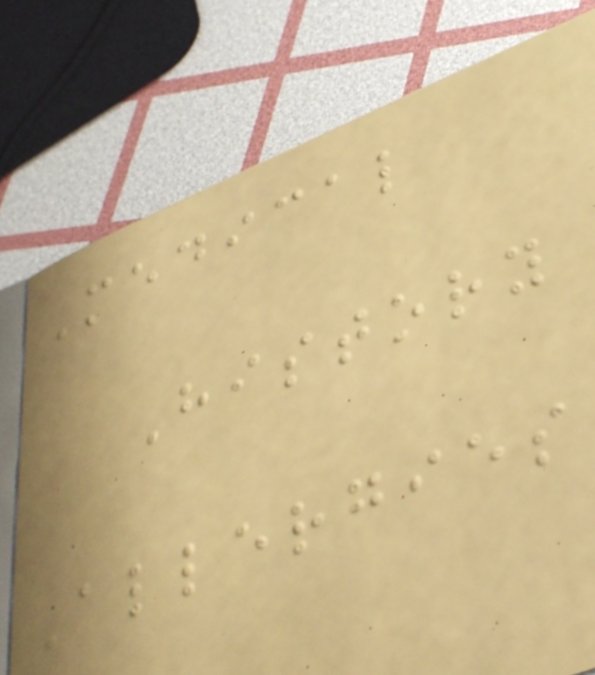Medical
History
Allergies
